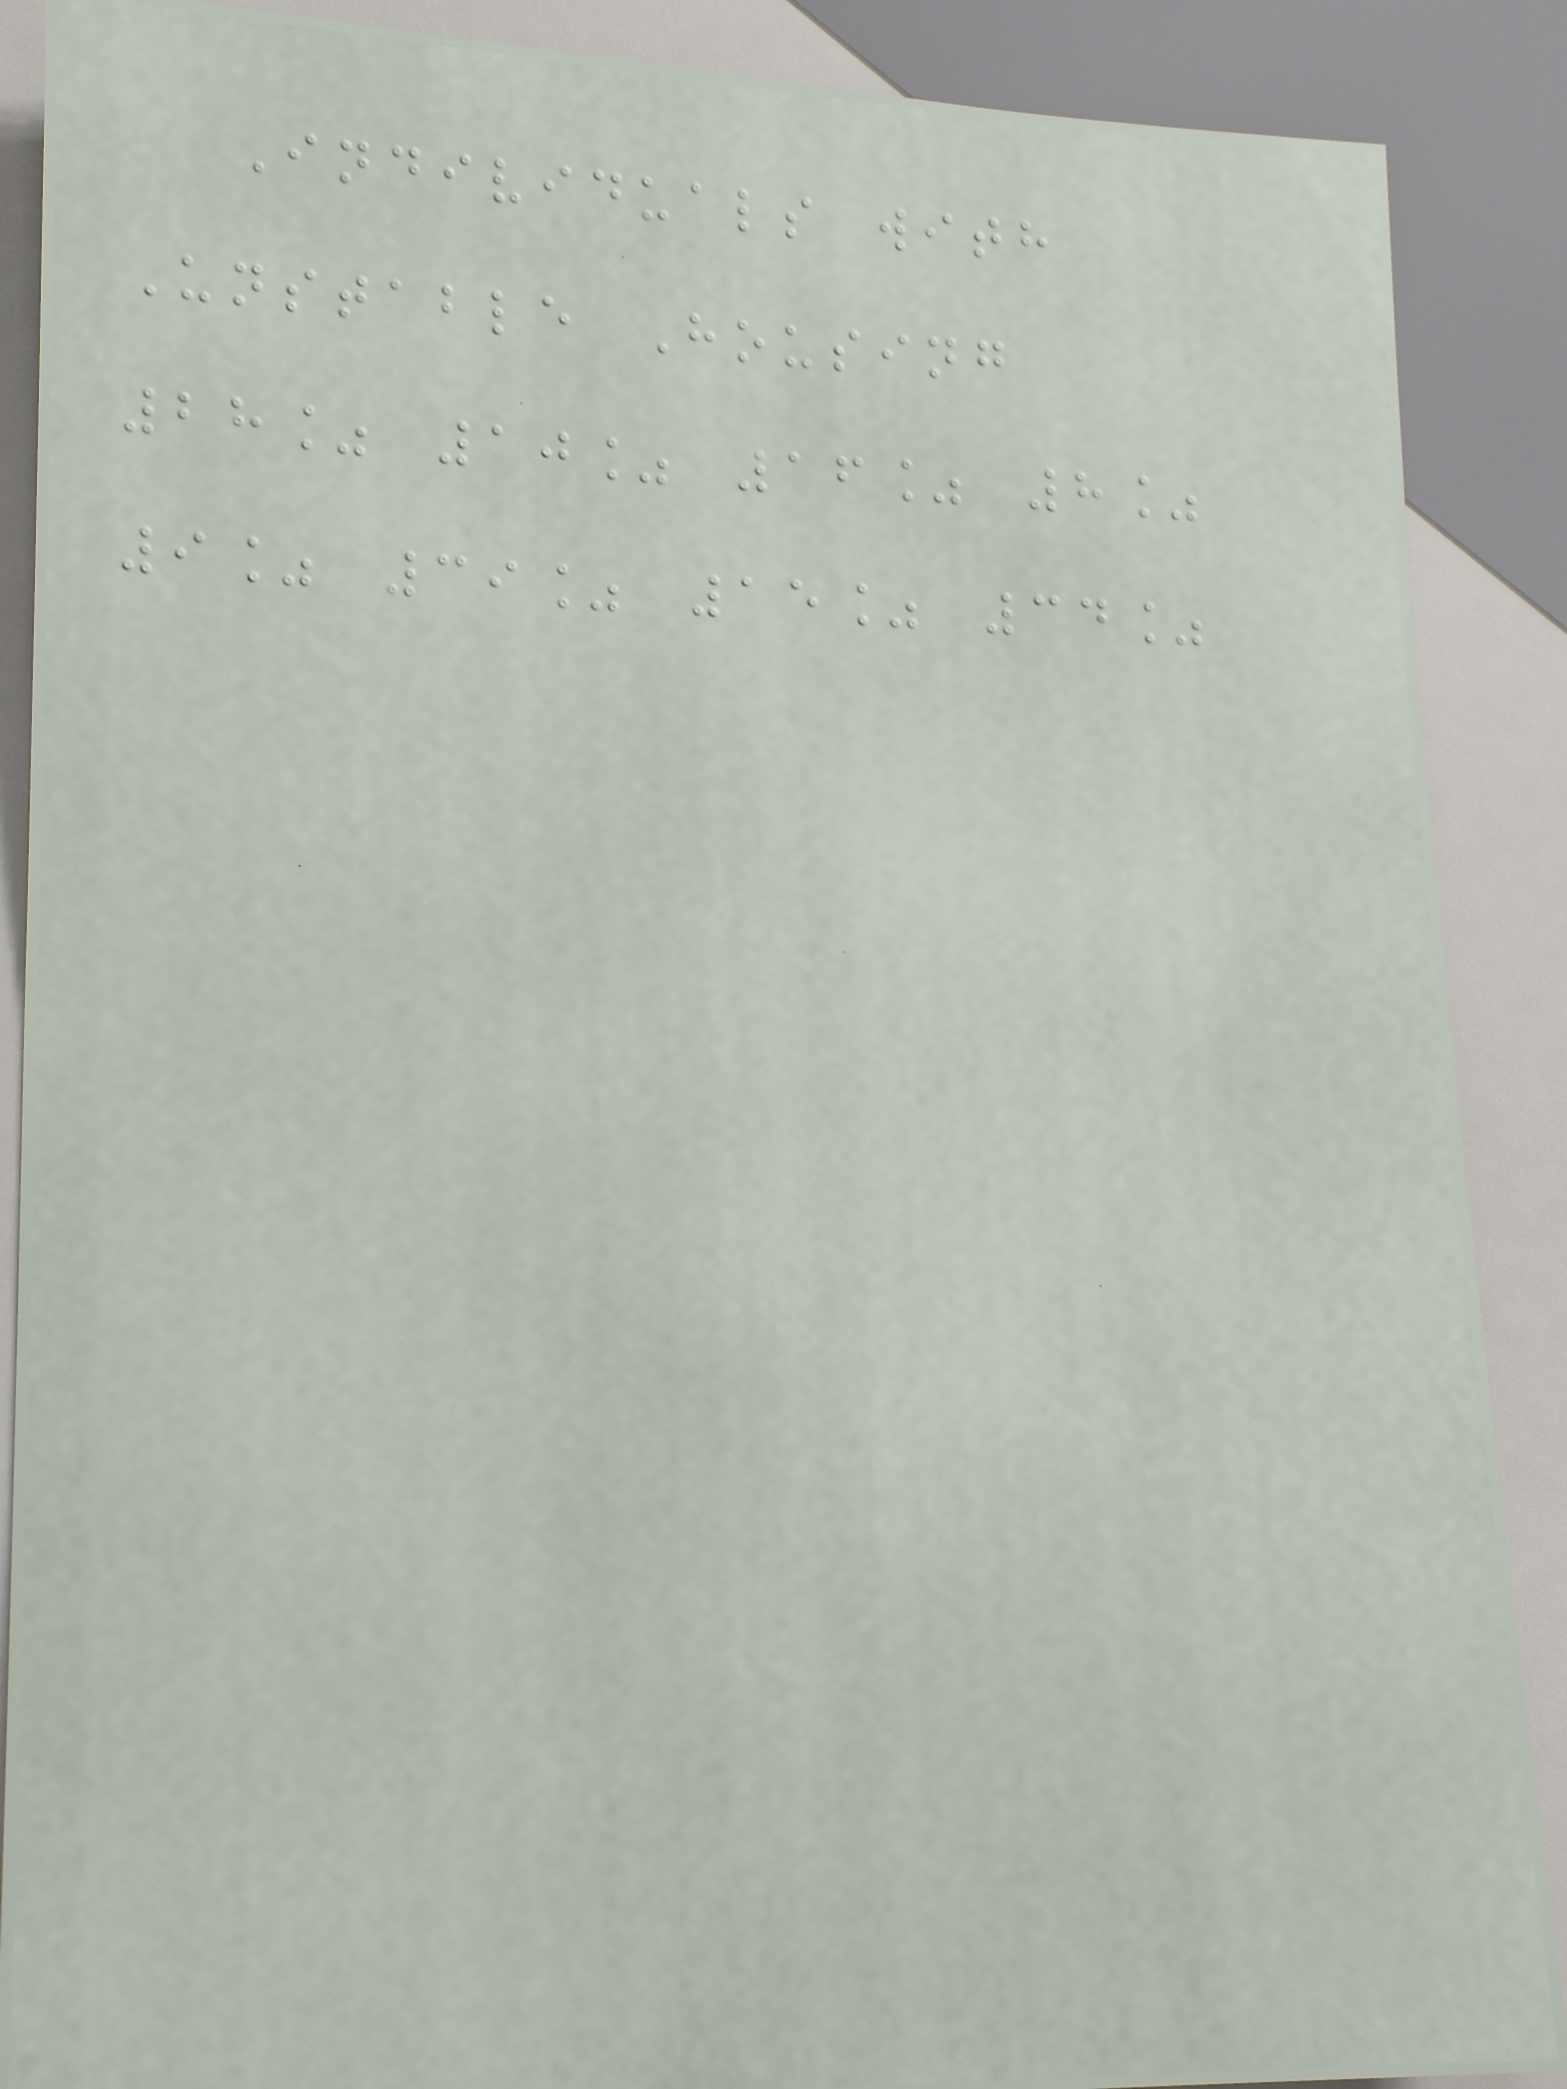Individuals with
Unstable Housing
28% 10% 16% 8%
9% 39% 15% 34%
